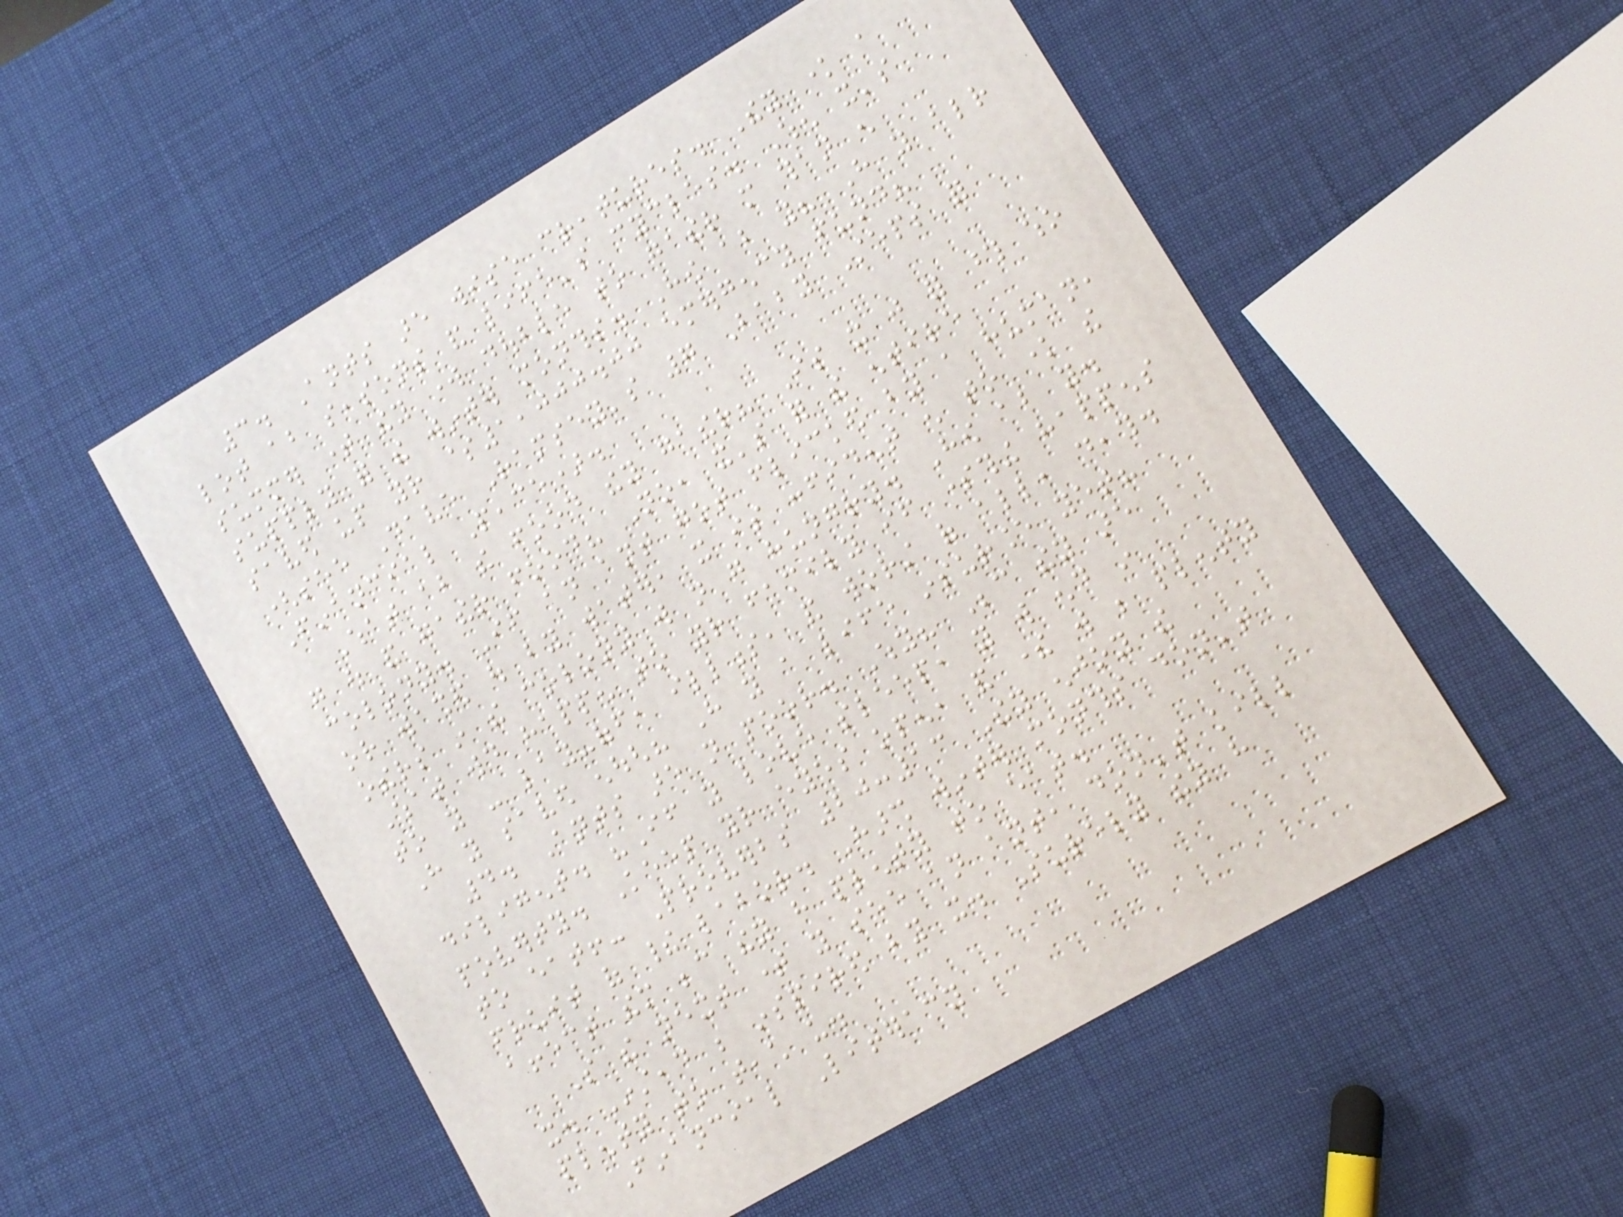3. Ants are wise creatures. They know a
lot about seasons and life's cycles. When it's
summer time they work double to gather more than enough
supply for the winter months. How about you? Have you already
saved up your $1,000.00 emergency fund?
(see Dave Ramsey's 7 Baby Steps for
Financial Peace).
What about the food they gather? Is it just for those who
go out and gather food? No, it's for the entire
colony. If an ant got flicked by a human,
or washed out by water, it is confident enough to know the
others in the colony will not go hungry. How about you.
What would happen to your family if something happens
to you - lay-off, illness, and worst of all, death.
Have you saved enough? Have you a life insurance yet?
4. Ants are not poor. Why? Because they are
diligent. "If you love sleep, you will end in
poverty. Keep your eyes open, and there will be plenty
to eat!- Proverbs 20:13 They enjoy the
fruit of their labor. Harsh winter months don't
affect them because they have plenty to eat.
So the next time you see an ant, don't kill
it. Instead be inspired by it. Surely they have
plenty to teach us.
Financial Literacy
